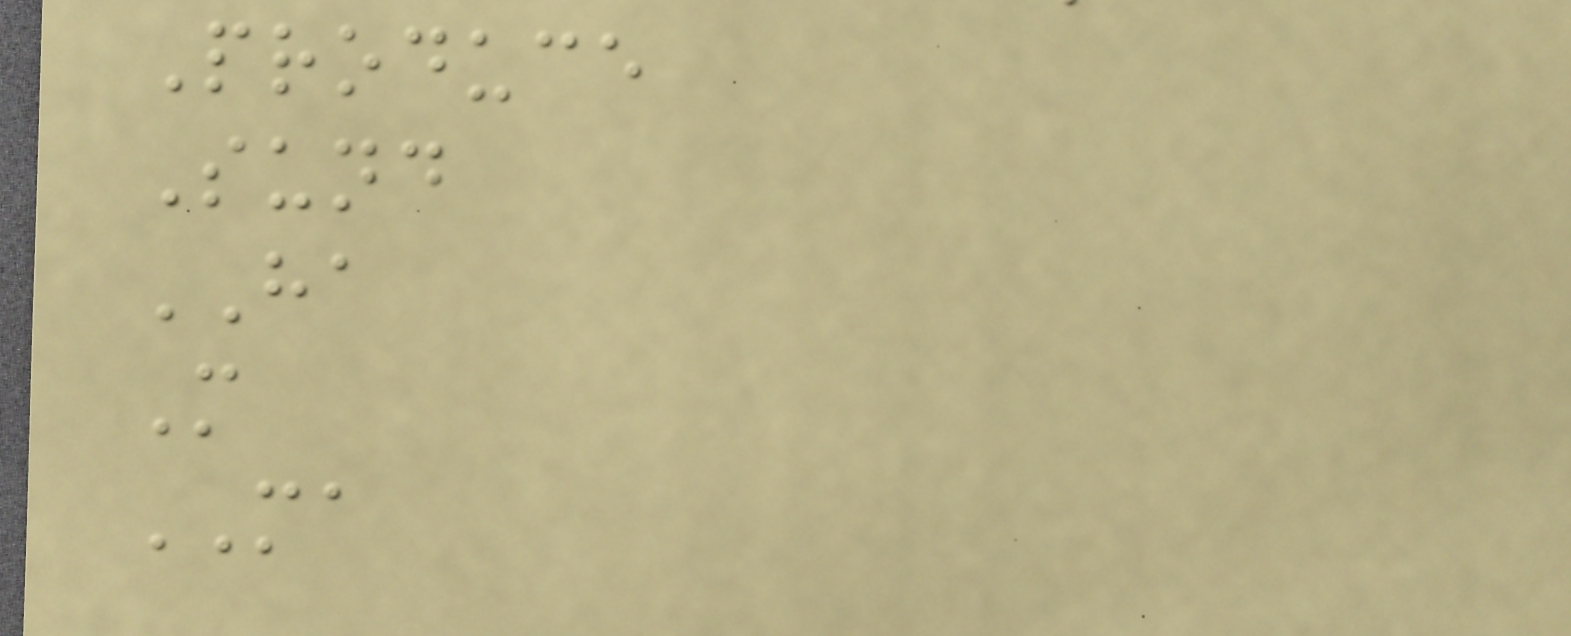Produce
Sund
HA
M
MA
